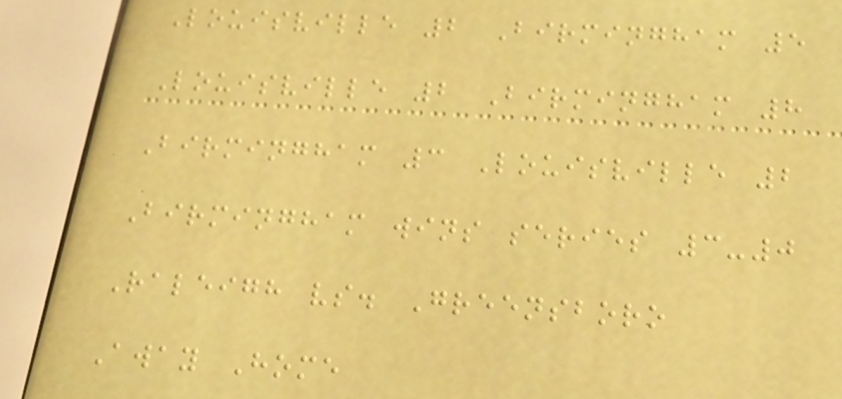Louisville 2 Birmingham 5
Louisville 2 Birmingham 8
Birmingham 3 Louisville 2
Birmingham wins series 3-0
Raleigh vs. Greensboro
Away Home
